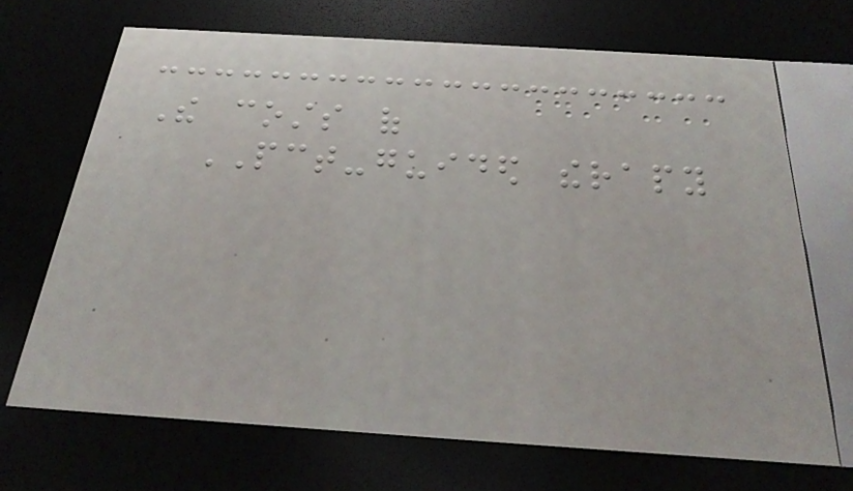The costs of
PCT-guided therapy
